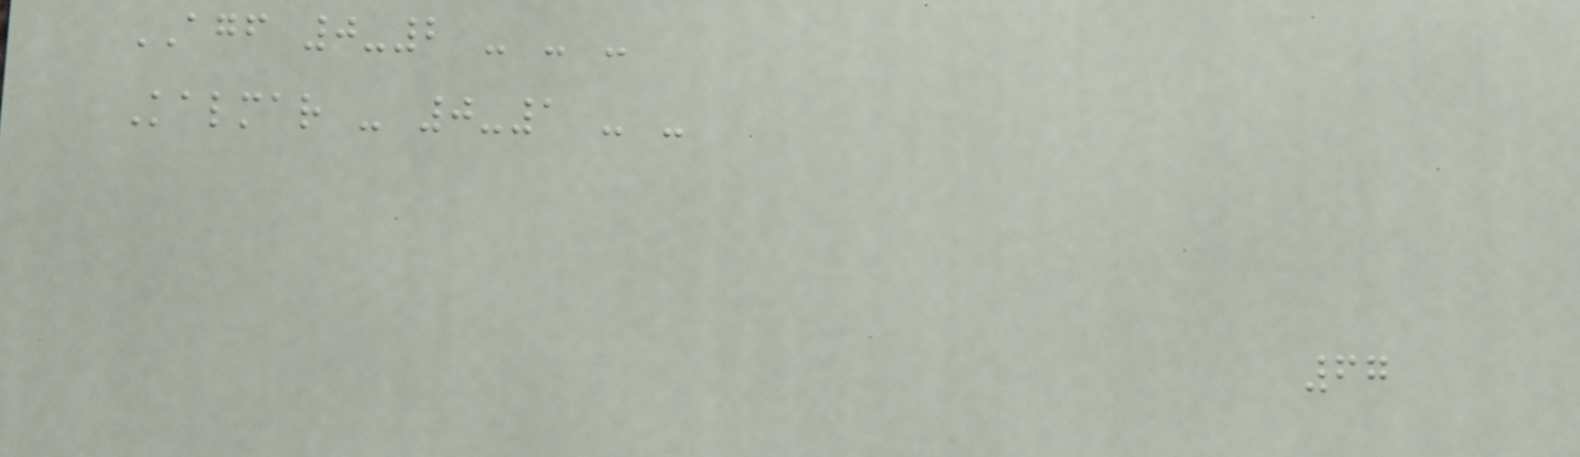AGF 0-2 - - -
Kalmar - 0-1 - -
67
